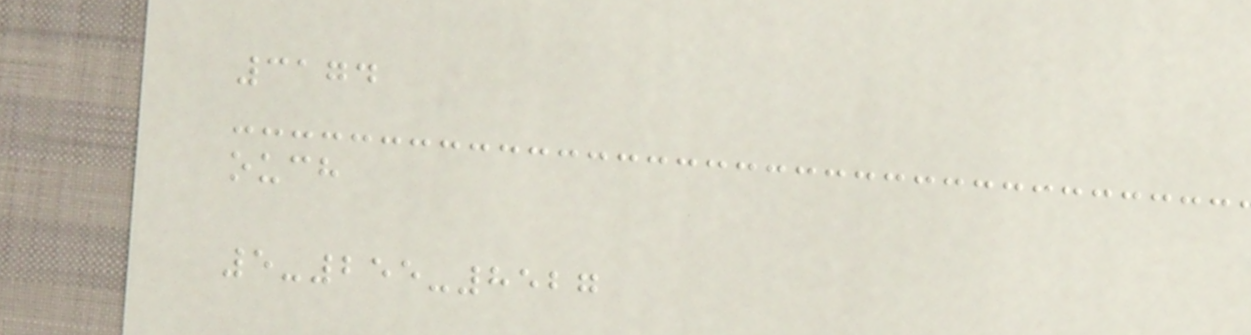3174
ouch
5-255-8527
